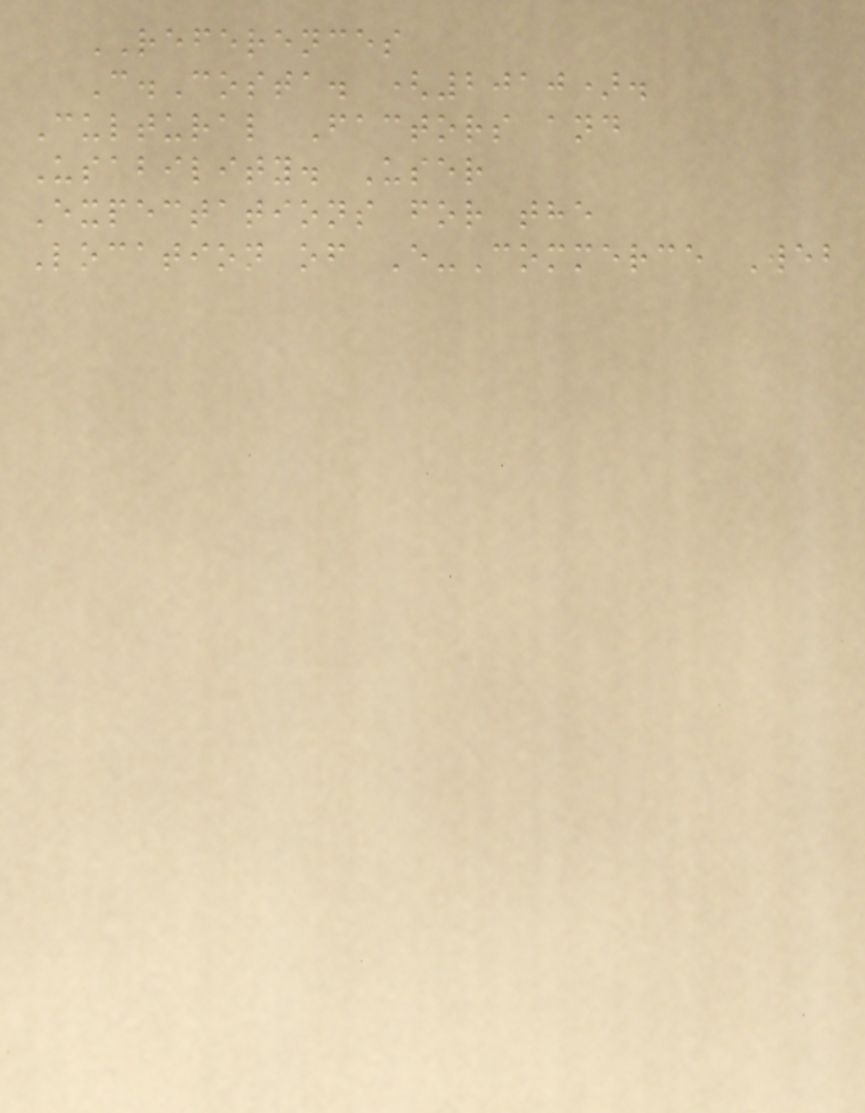REFERENCES
C.Costa. (2010).
Cultural Factors and
Usability. User
Expectations for the
Location of E-Commerce Web
